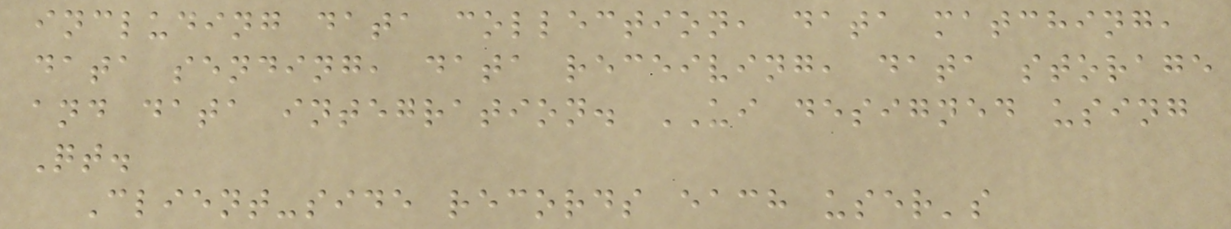including data collection, data matching,
data sending, data receiving, data storage
and data integration. UI designed using
Qt.
Client-side records each user's
